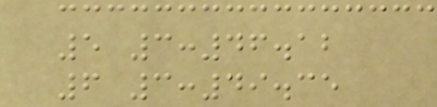5 3:46.12
6 3:49.35
